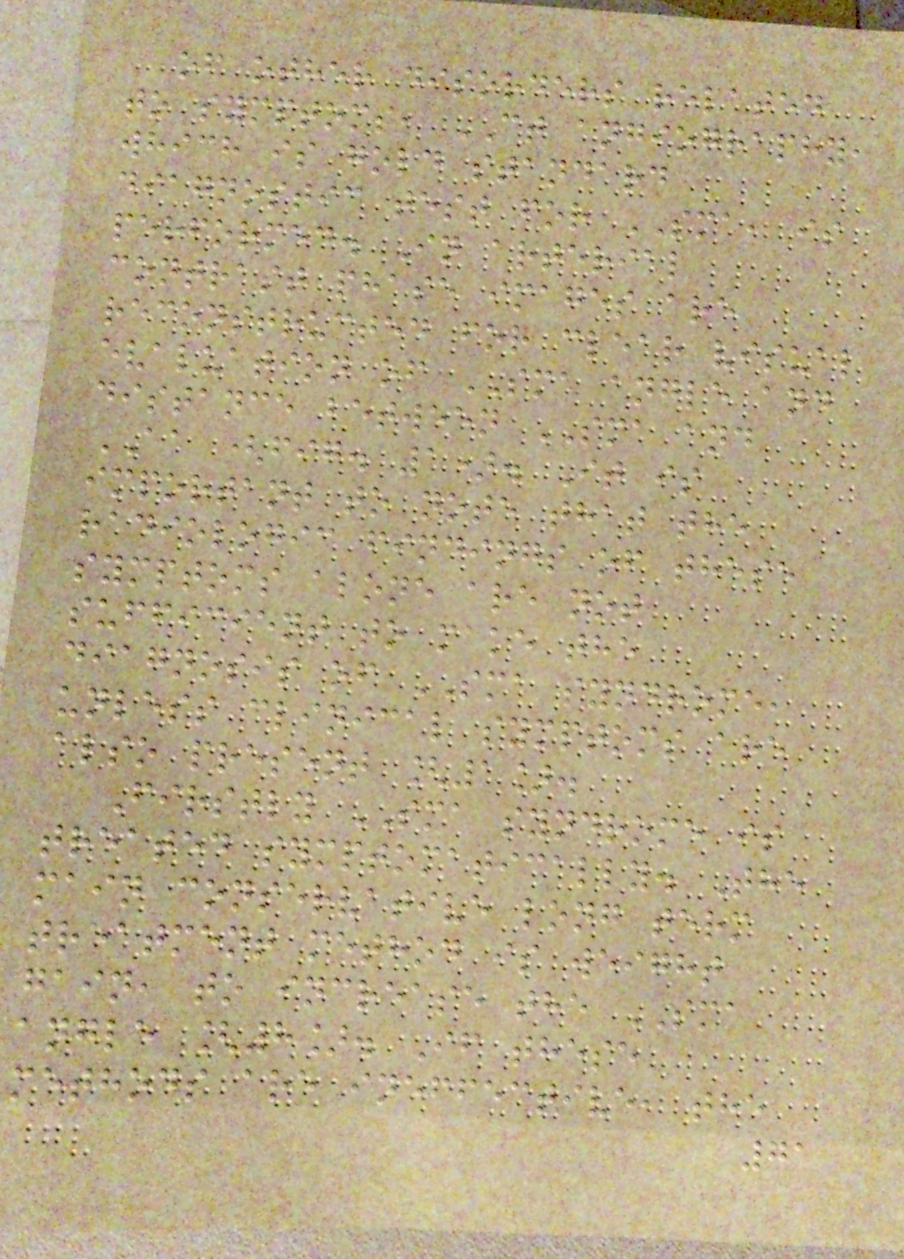of other disorders related
to symptoms, CT angiography,
which is gold standard
diagnostic test for SMA, is
performed. In arterial
contrast phase images are
reconstructed for clear visual
evaluation of SMA angle and
distance between SMA and
AA (fig. 1). It is
important to note that the
radiologic findings of these
symptoms alone are not
sufficient to make the
diagnosis of SMA syndrome,
unless clinical symptoms are
also present [1].
Firstly SMA syndrome is
treated symptomatically. The
main conservative long term
treatment method is weight
gain, to increase the SMA
angle [8]. If these
methods are ineffective, the
71
